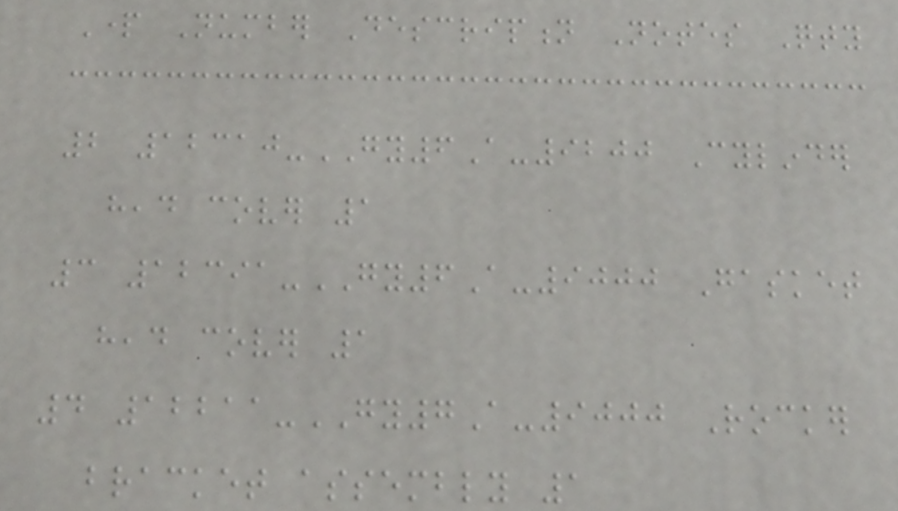Part Number Description Notes Qty
2 12310-GY6A-9200 Cylinder
head cover 1
3 12391-GY6A-9000 Gasket
head cover 1
4 12211-GY7A-9000 Rocker
bracket assembly 1
